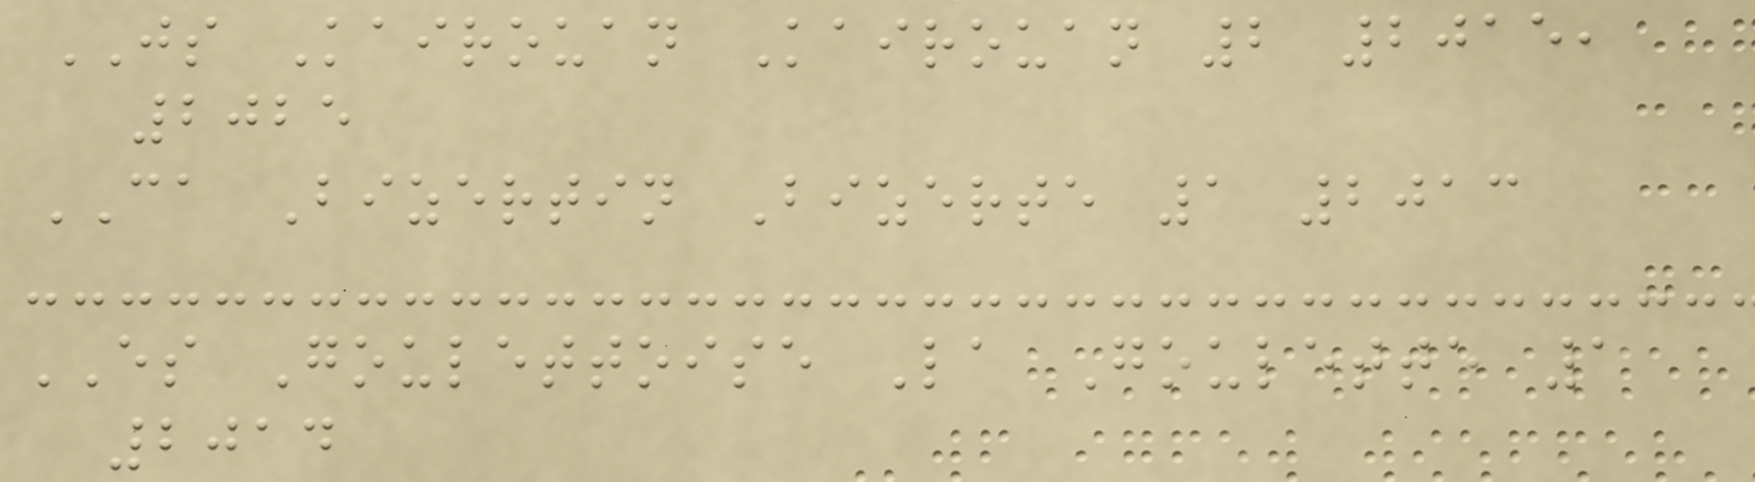JS Kairouan Kairouan 2 2015,
2025
CA Bizertin Bizerte 1 2013
ES Goulettoise La Goulette 1
2014
